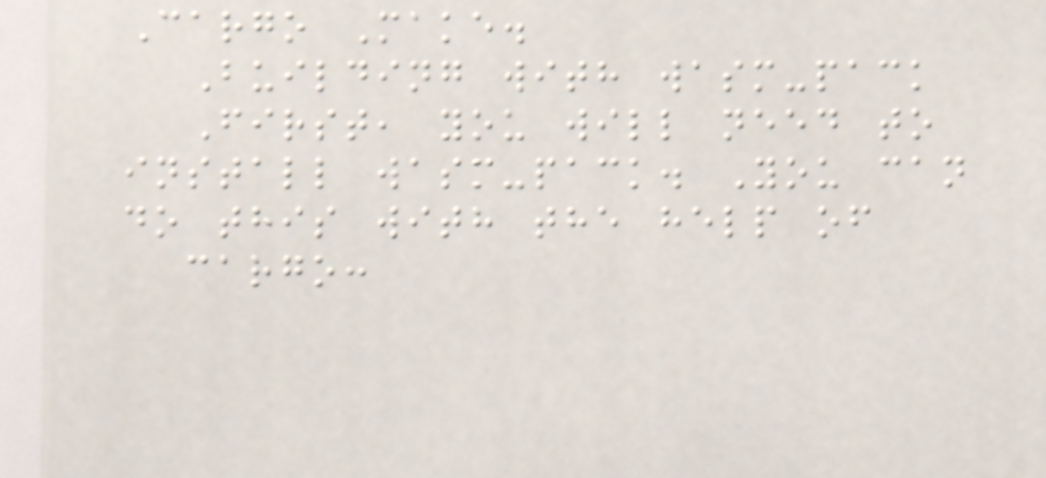Cargo Make.
Building with wasm-pack
First, you will need to
install wasm-pack. You can
do this with the help of
cargo:
